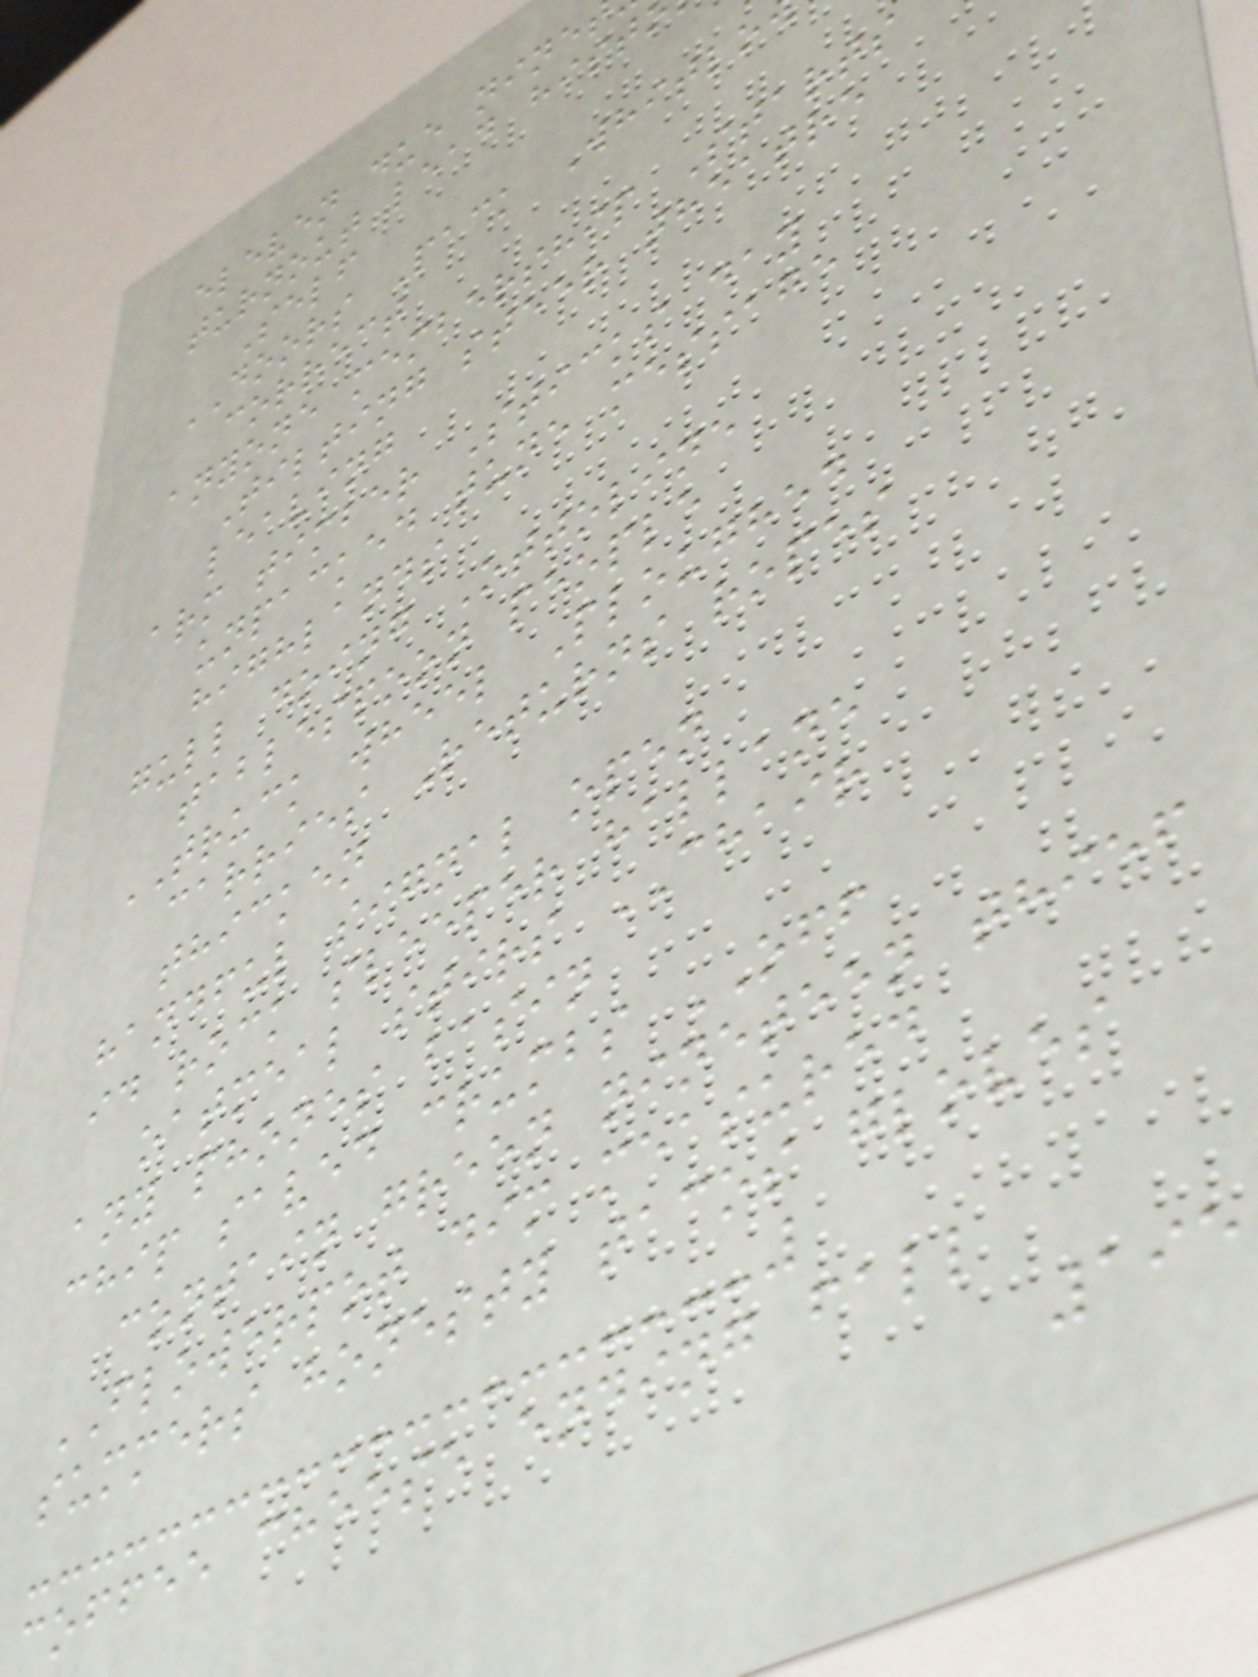eleven due nine
turnout lead hist
Self
DOORS Pack Whitlo
correct
anyone membership Starts
Tilting steer theatre
leaving
arm timber Sticks day
unpacked tune message
highlands
gull doing Ottoline
tablespoon people
TRUCK wheel Ploughed
carries Returns ropes
thicken
handful signal open
id rock sleeper hallane
oatmeal stirs CHAIR
any phones basin
chip saved crumbs OFF
contain green nineteen thief
FLOWERPOT dim measured
summers honesty tacos gloves
coffee cheese ending fall
195
